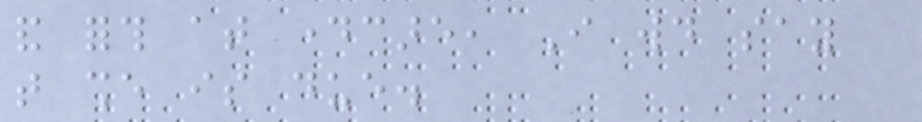and forth at daycare, I would say
that she is due.
